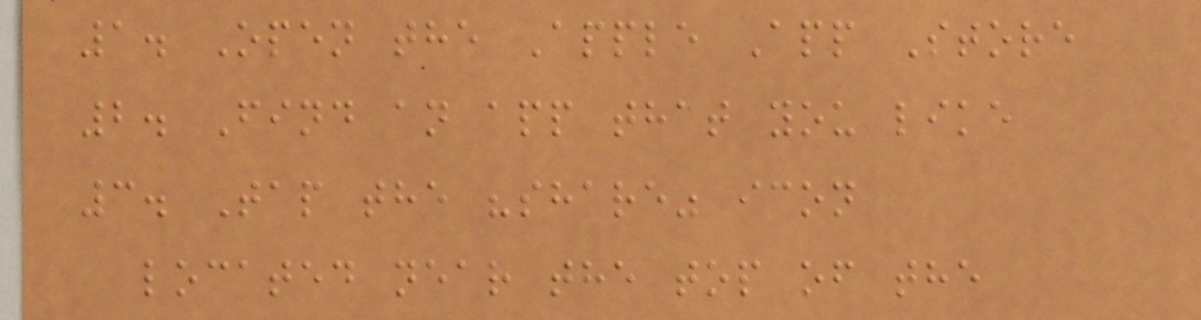1. Open the Apple App Store
2. Find an app that you like
3. Tap the "share" icon
located near the top of the
